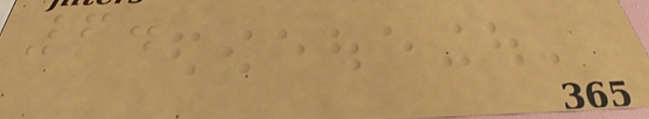6.
